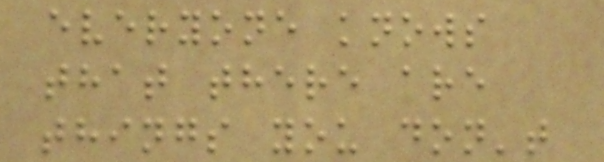everyone knows
that there are
things you don't
